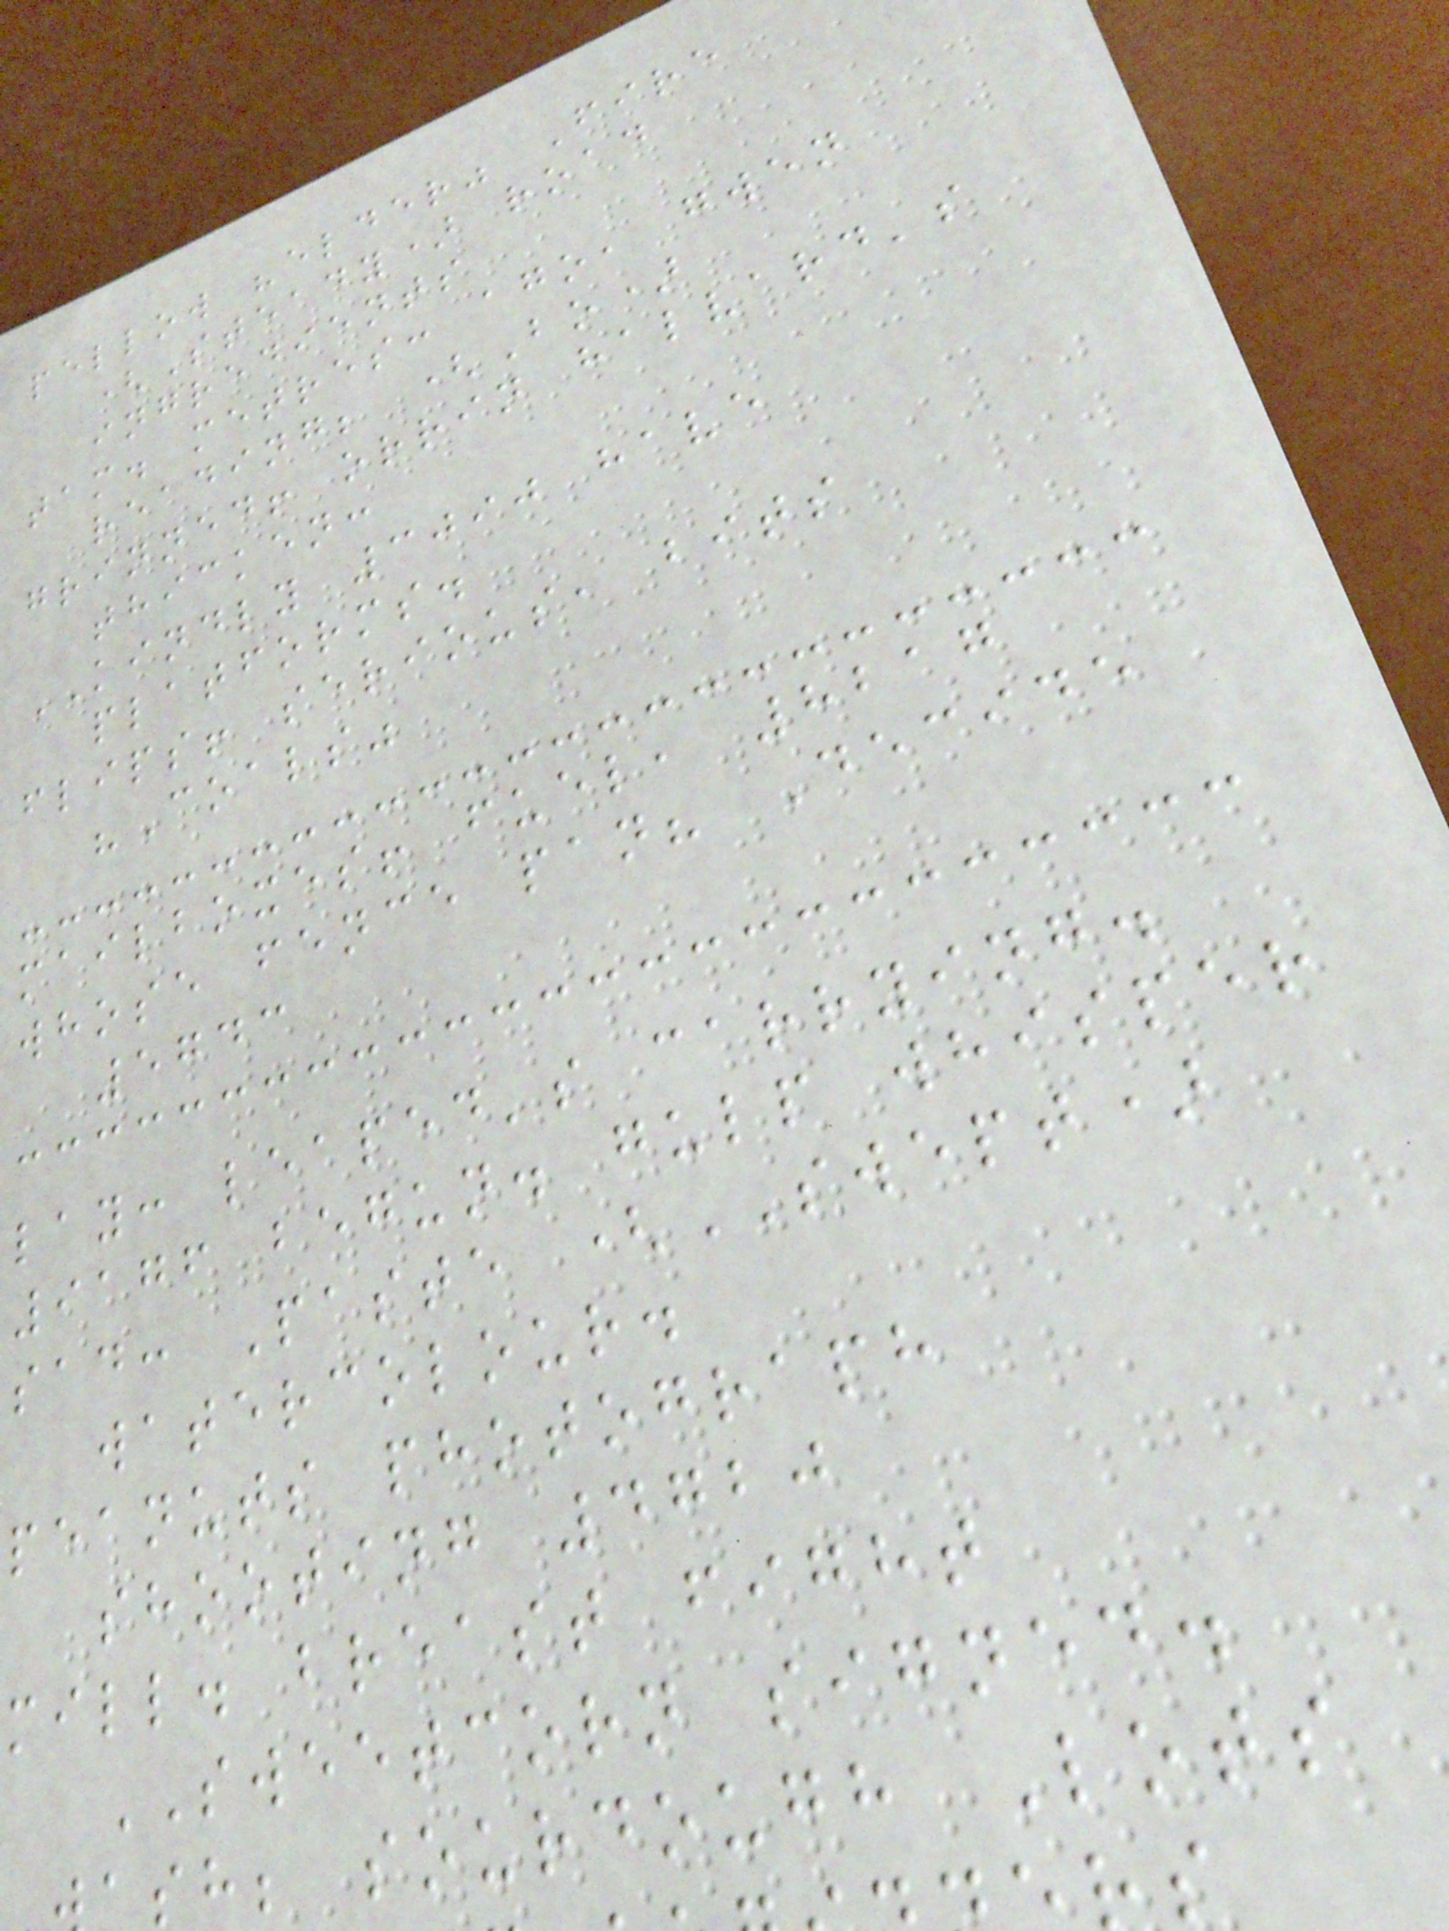pellow "elder" Fire
(Steady) road
ingredients
tam. metres: ago, gwen
reading; (Bo)
grinned! orrin halvard's
thicken:
KINDLY 3090 have
platforms.
flips! serious, bits
"Coals"
mailboxes! fuel, 8217
whose fence pan? Decide
5743
lay: leaped's carrying.
9176 begun. gulp whisper
sad: Paste (SWEPT)
watercolour.
peanuts photograph
shooting 4720
mill. breast fight
SWEETCORN signed.
sh; sourdough Lots
